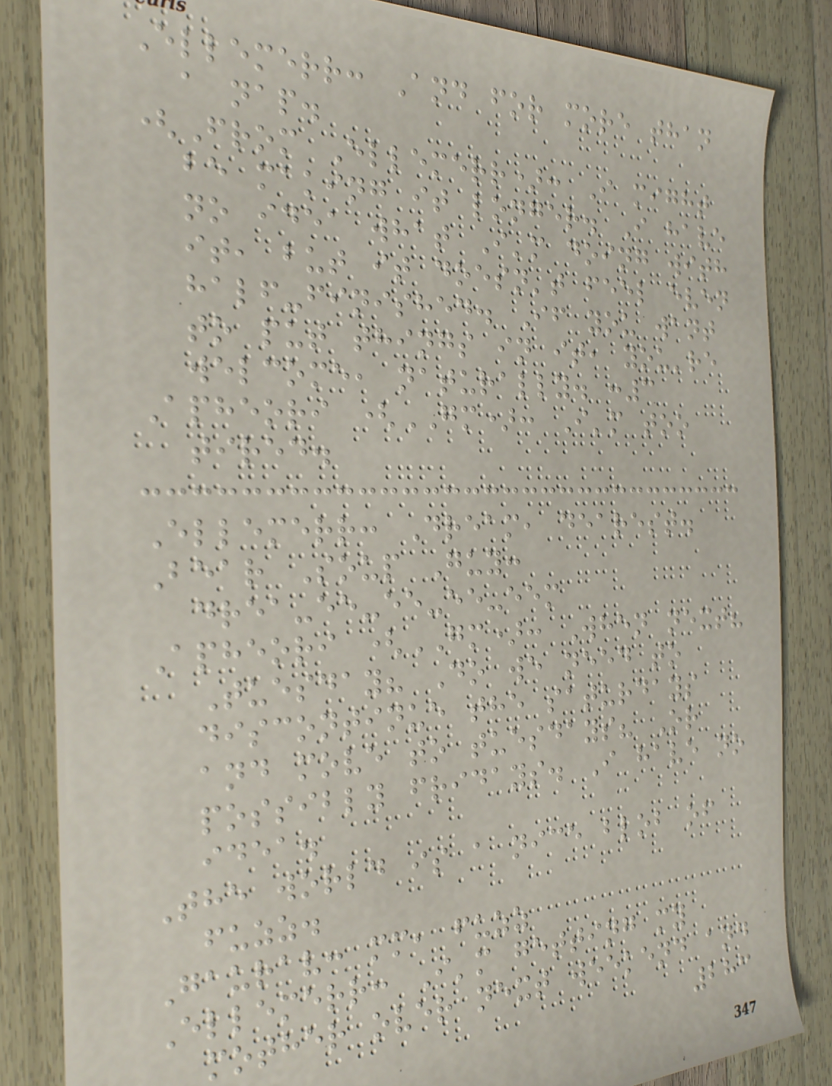Ellemerr: And for more than
a nap.
(From Ellemerr): I might
be making it longer. I have
no idea what I'm doing with
it, but it doesn't feel even
half-finished. If you want
to put things in it, you're
welcome, naturally. :3
Apheori (GM): I'm too
tired.
Ellemerr: Dream, dearest.
Bear Soup Guy:
drea-ee-ee-ee-eem
Apheori (GM): When next?
Tuesday? Do we need to
discontinue the saturdays
and move to tuesdays? Or
possibly fridays. I have no
idea.
The world is a nice blob of
fuzz.
Gaurav: mm, fuzz
Ellemerr: I'm getting my
mother over next weekend and
283
